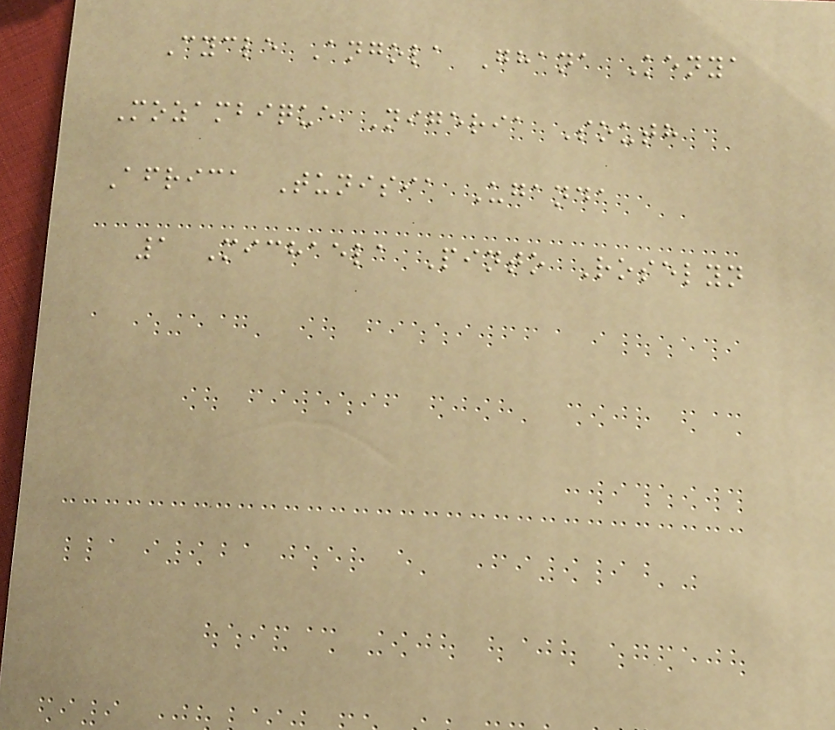Cycle Angola Ghana Kenya
Mozambique Nigeria South
Africa Tunisia Uganda
1 Michaela Pinto Roselyn
